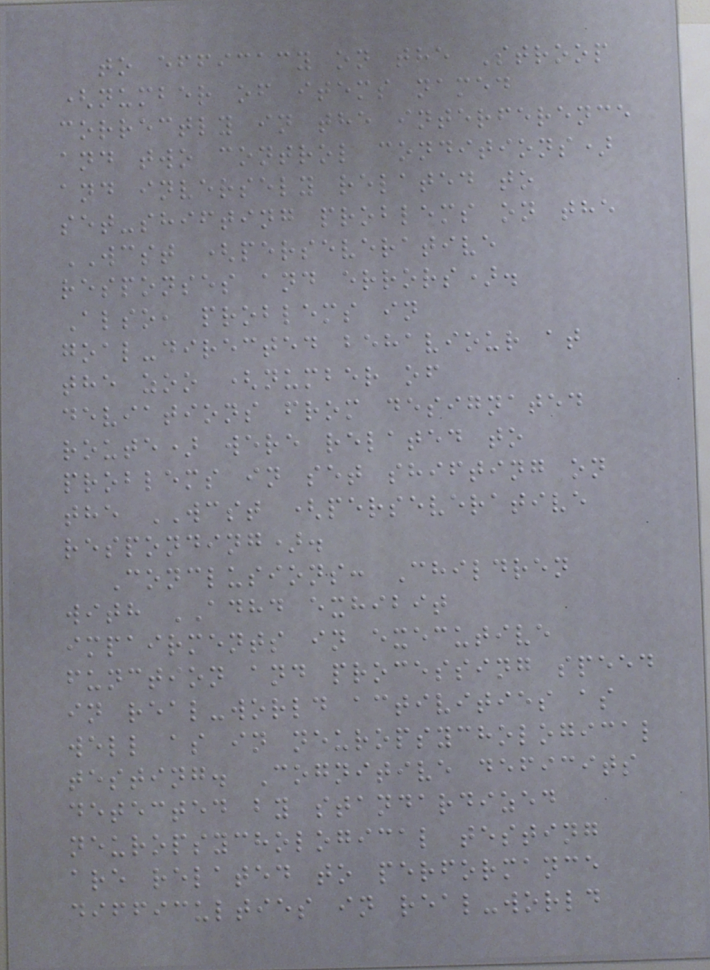to efficacy on the Stroop
(number of items named
correctly in the interference
and two control conditions)
and inversely related to
set-shifting problems on the
WCST (perseverative
responses and errors).
Also, problems in
goal-directed behaviour at
the zoo (number of
deviations from designated
route) were related to
problems in set shifting on
the WCST (perseverative
responding).
Conclusions: Children
with ADHD exhibit
impairments in executive
function and processing speed
in real-world activities as
well as in neuropsychological
testing. Cognitive deficits
detected by standardized
neuropsychological testing
are related to performance
difficulties in real-world
